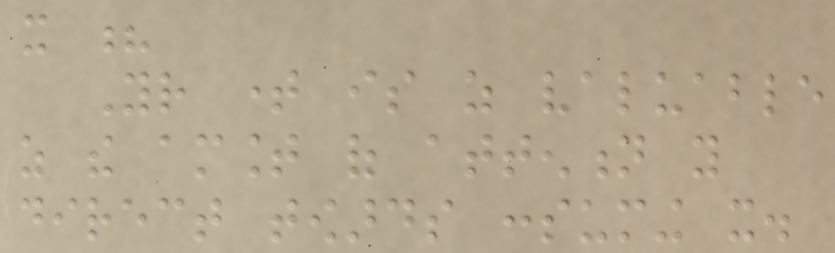it ?
Your time is as valuable
as the amount of attention you
direct towards consuming it.
